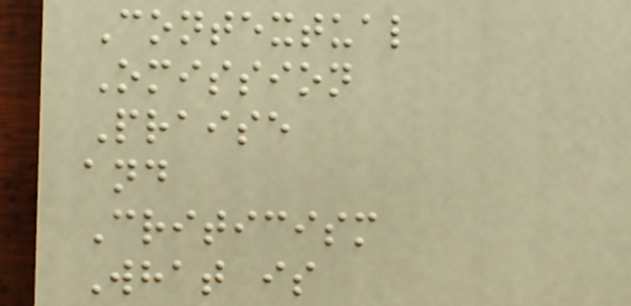Contextual
Omission
Praise
and
Criticism
What is
